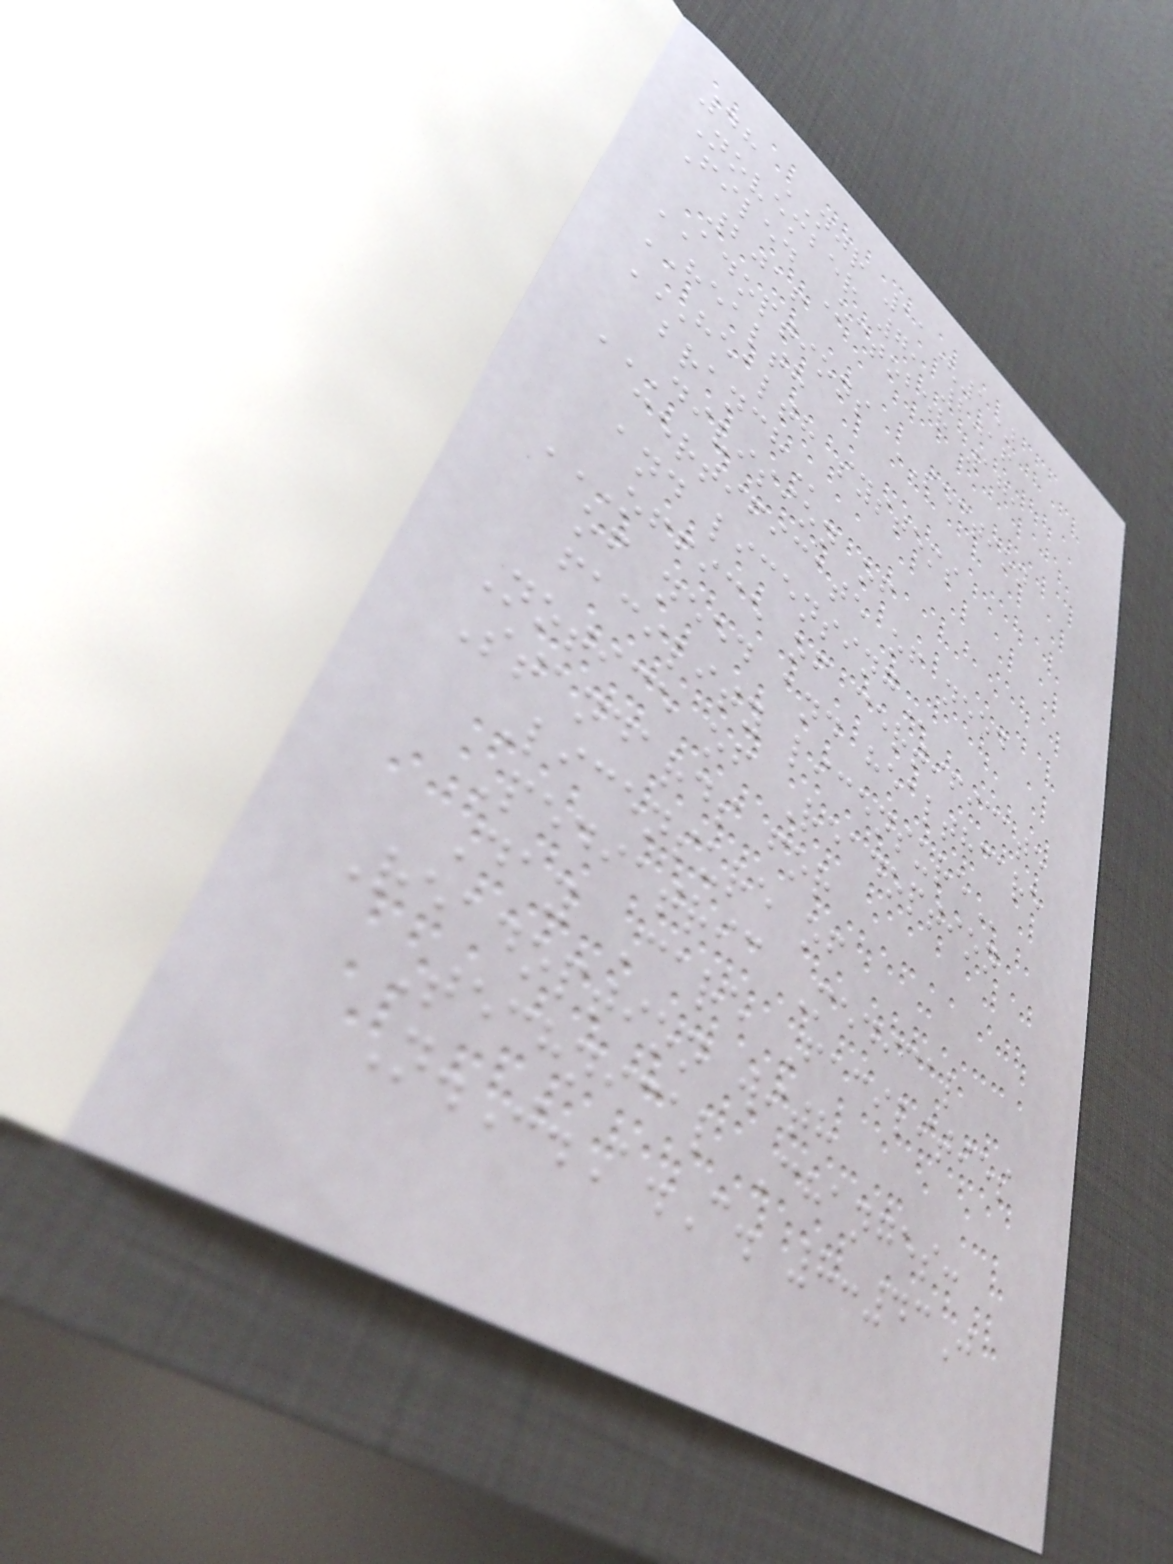48 NJR 11(1)
November 7, 2016
Filed October 17,
2016
ADOPTIONS SECTION
HEALTH
HEALTH SYSTEMS
BRANCH
DIVISION OF
CERTIFICATE OF NEED
AND LICENSING
OFFICE OF CERTIFICATE
OF NEED AND HEALTHCARE
FACILITY LICENSURE
Notice of Readoption
Standards for
Licensure of
Pediatric Medical
Day Care Facilities
Readoption with
Technical Changes:
N.J.A.C. 8:43J
